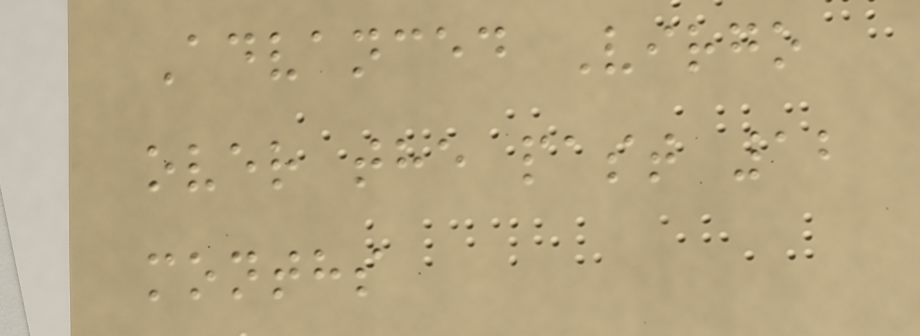Advanced Virgo
over the past 12
months
